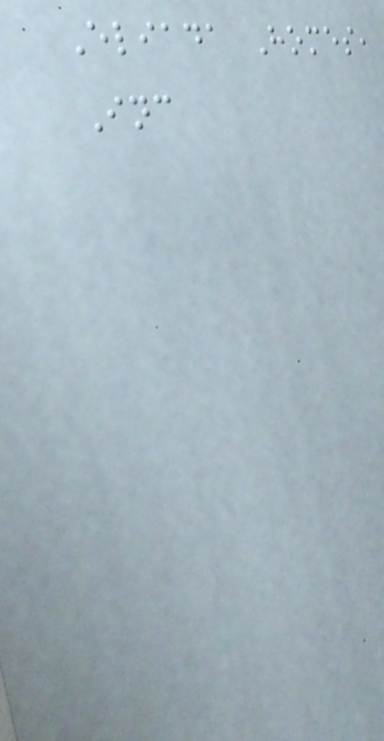Eliada Homes,
Inc
